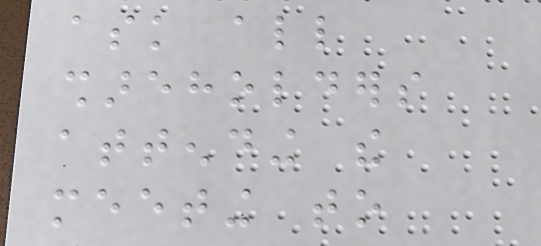ask all
shareholders
attending the
meeting to
